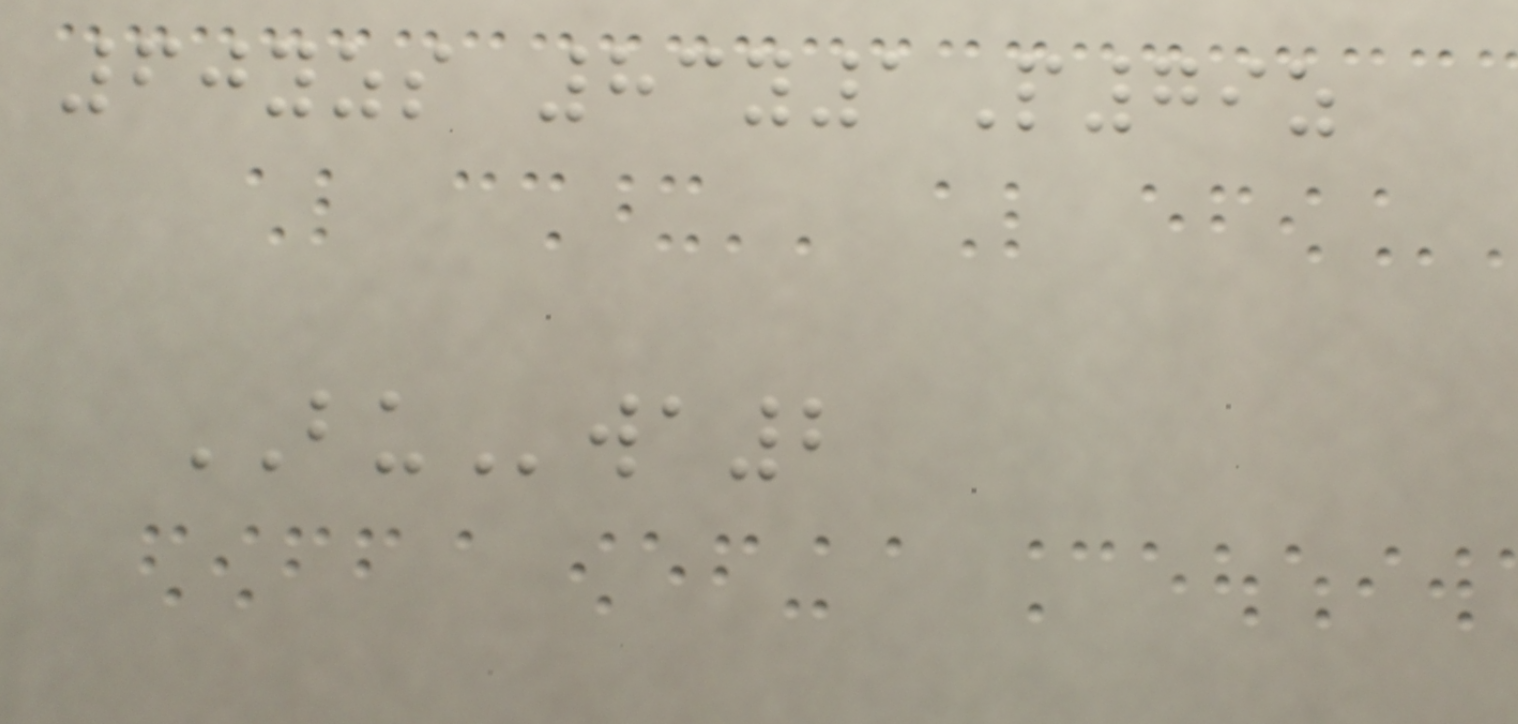60yzs 83y1P79z
BUwa2
